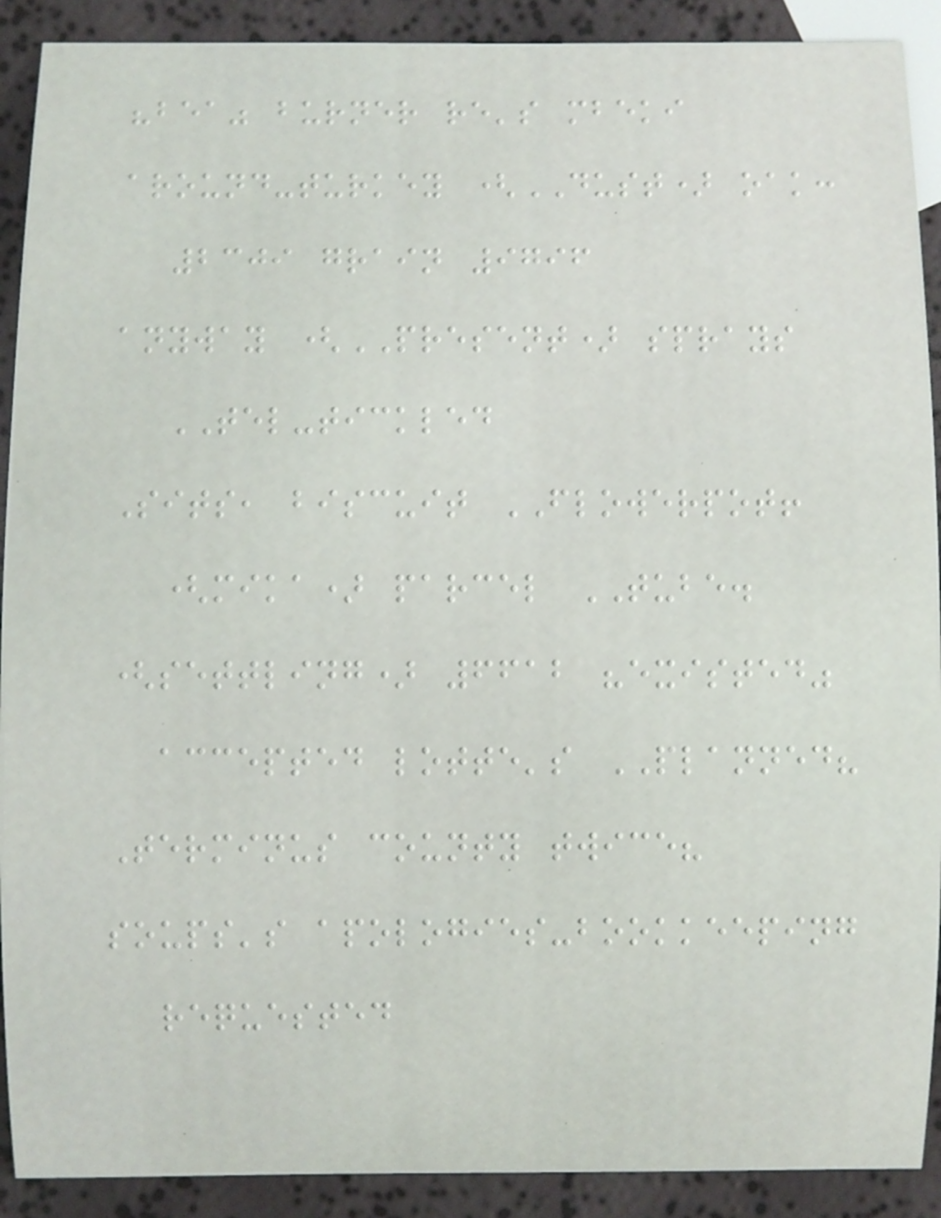"bea" burner re's mbeki
around-turkey (DUST) oak:
2309 grain 9796
anyway (PRESENT) sprays
TEL-tickled
Sits, biscuit FLOWERPOT!
(mika) parcel TUBE.
(settling) 6612 "existed"
accepted lotte's PLANNED?
Terminus county twice?
soups's apologies-bookkeeping
requested
